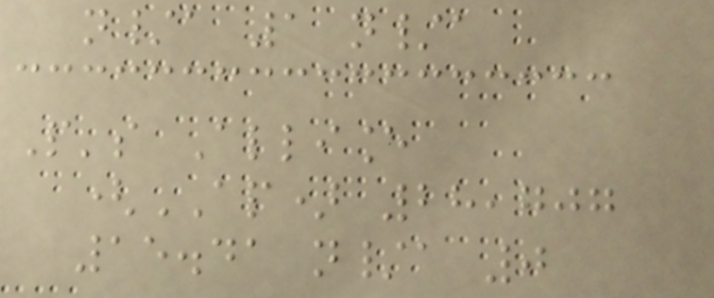n/a 1 n/a
People's Alliance
(AP) 28,707
15.41 n/a 0
